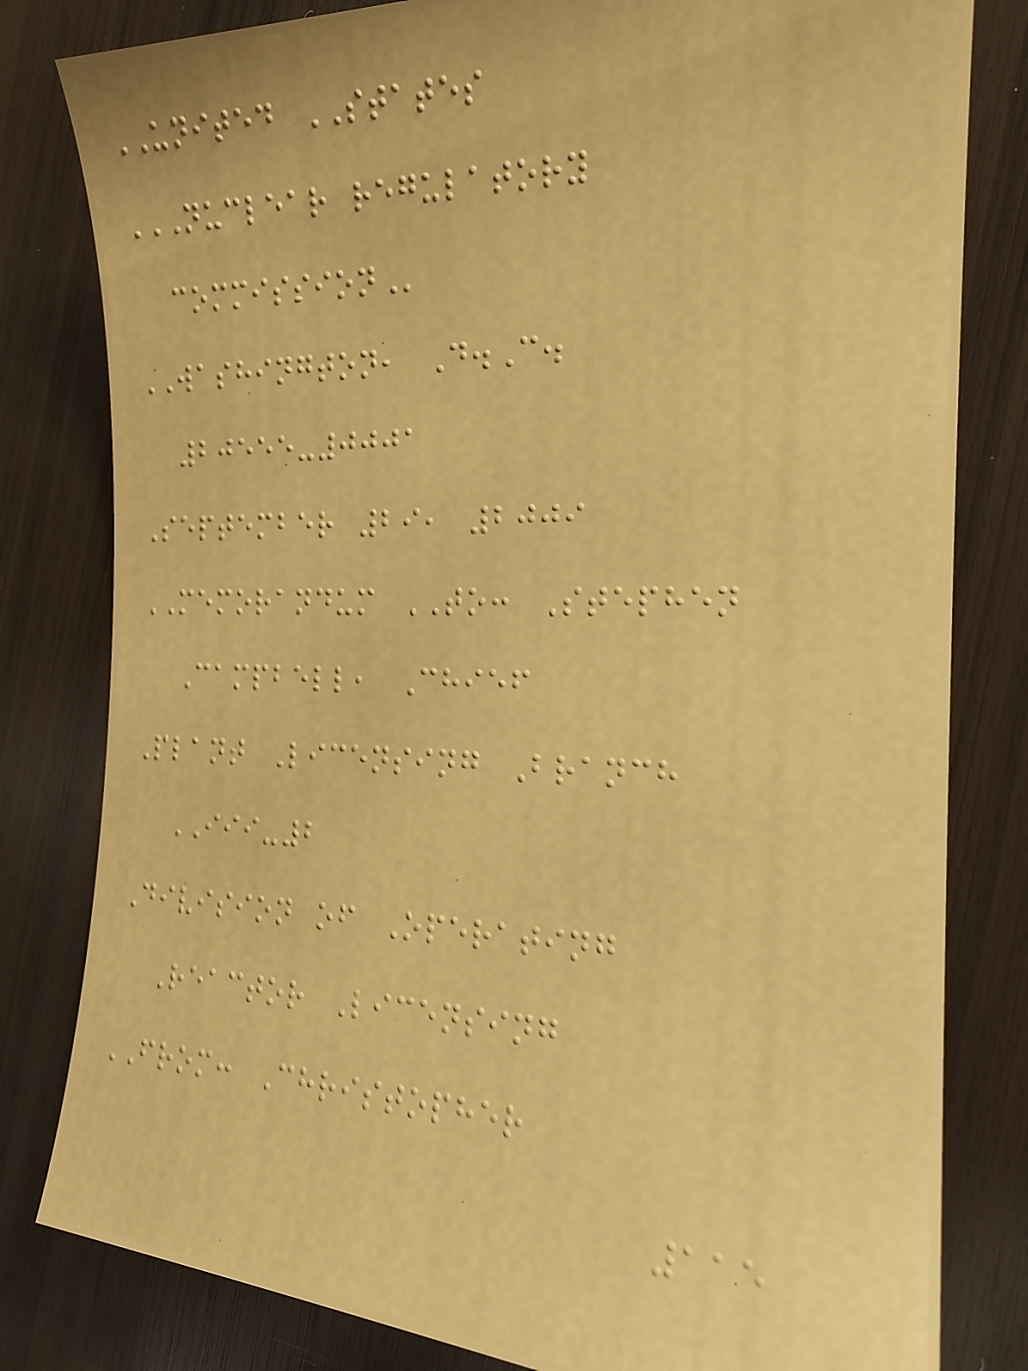UNITED STATES
NUCLEAR REGULATORY
COMMISSION
WASHINGTON, D.C.
20555-0001
September 29, 2009
MEMORANDUM TO: Stephen
Campbell, Chief
Plant Licensing Branch
III-2
Division of Operating
Reactor Licensing
FROM: Christopher
115
